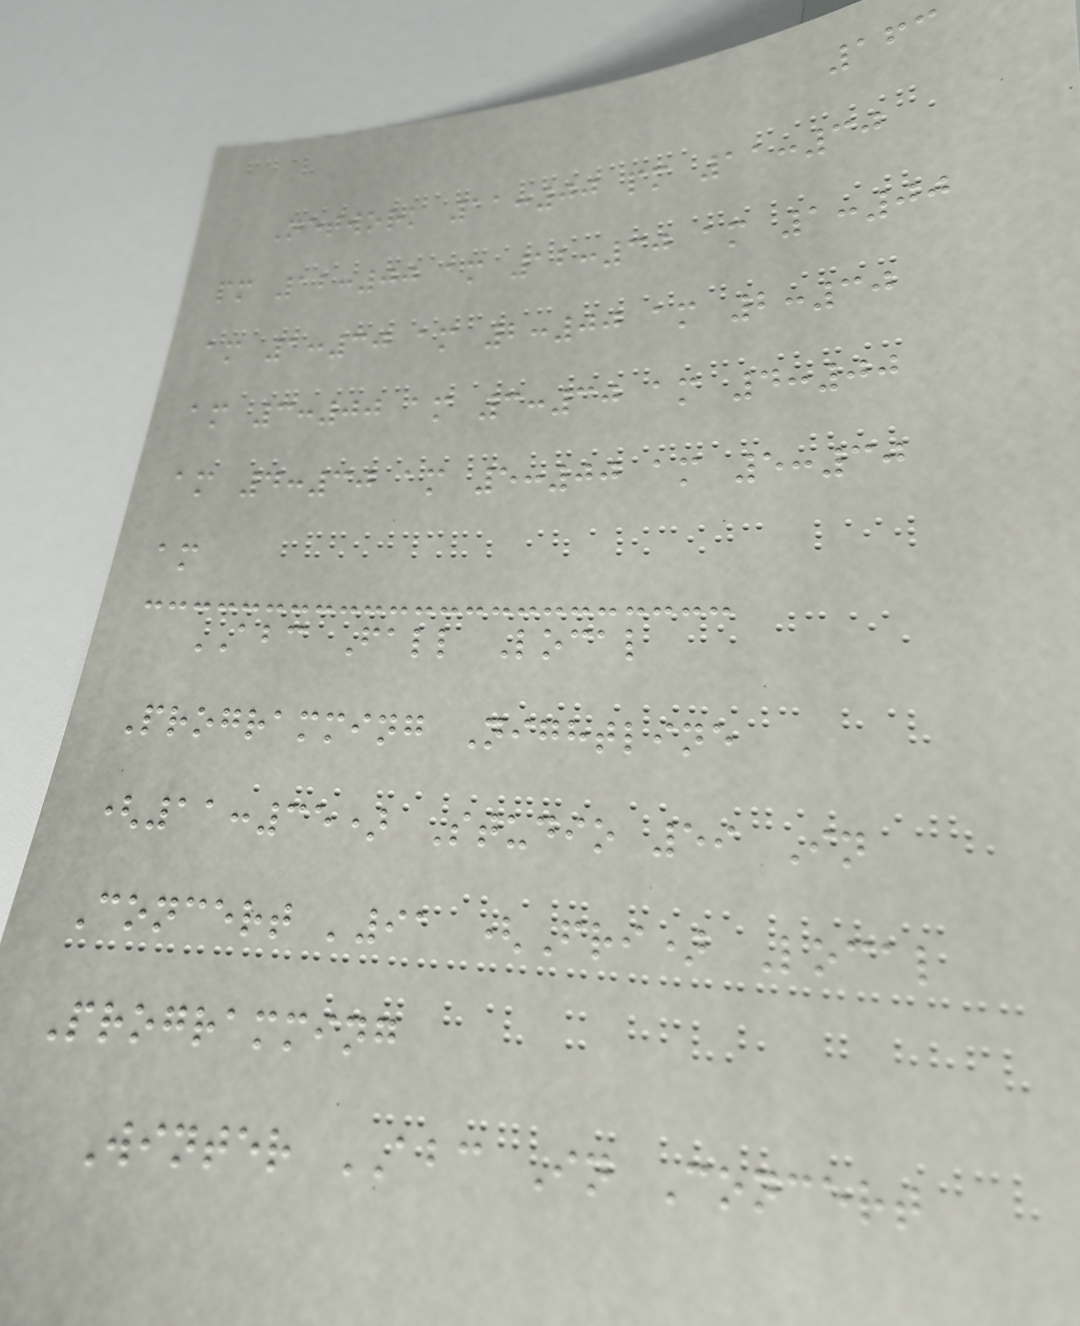163
Network 11:00 pm 11:30
pm 12:00 am 12:30 am 1:00
am 1:30 am 2:00 am 2:30
am 3:00 am 3:30 am 4:00
am 4:30 am 5:00 am 5:30
am
ABC Fall Local
Programming Nightline
(11:35) Studio 59 In
Concert '91 (Fri) Local
Programming
Winter ABC In Concert
